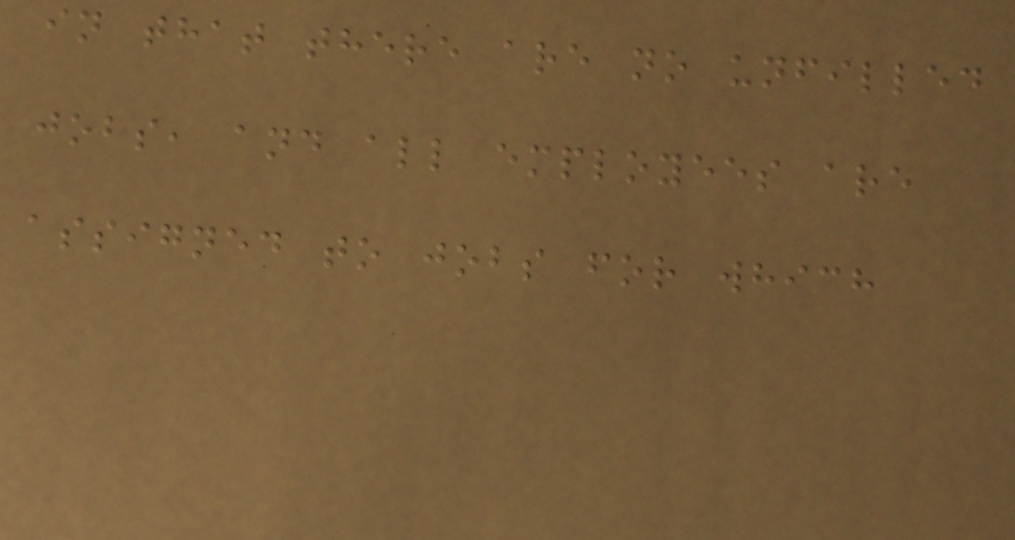in that there are no unfilled
jobs, and all employees are
assigned to jobs for which
